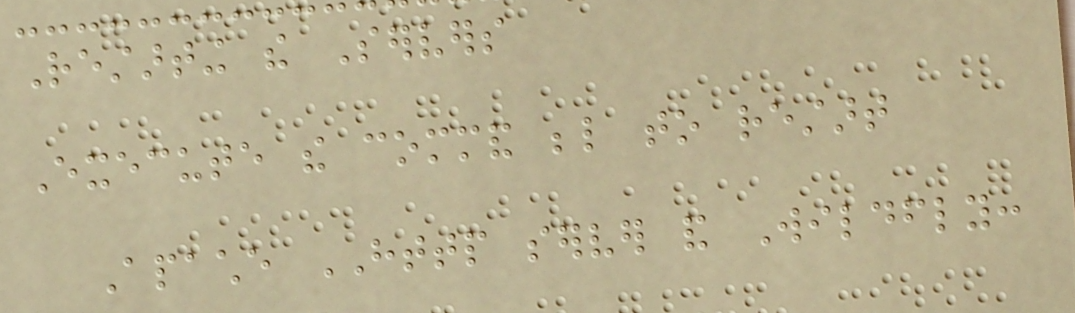Restarting the Servers
Execute the command below to restart
Apache HTTP server and Wildfly:
